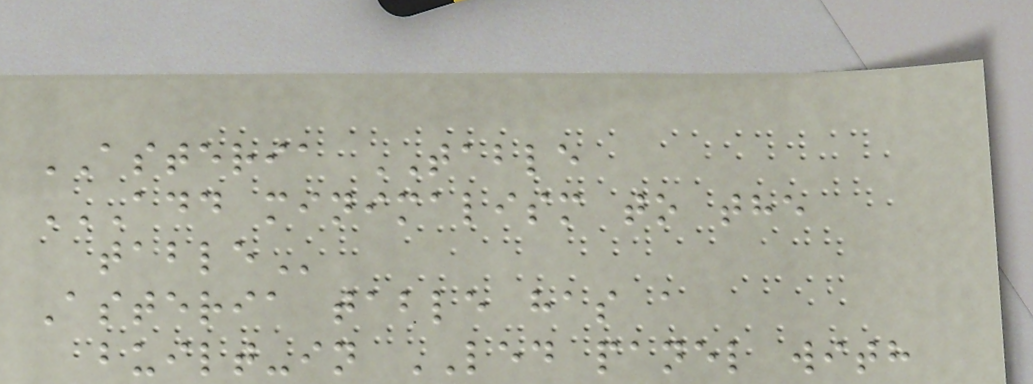ASTERIA TABLE
ADD MINIMALISM TO THE
TABLE
Asteria table has a
built-in LED panel with
